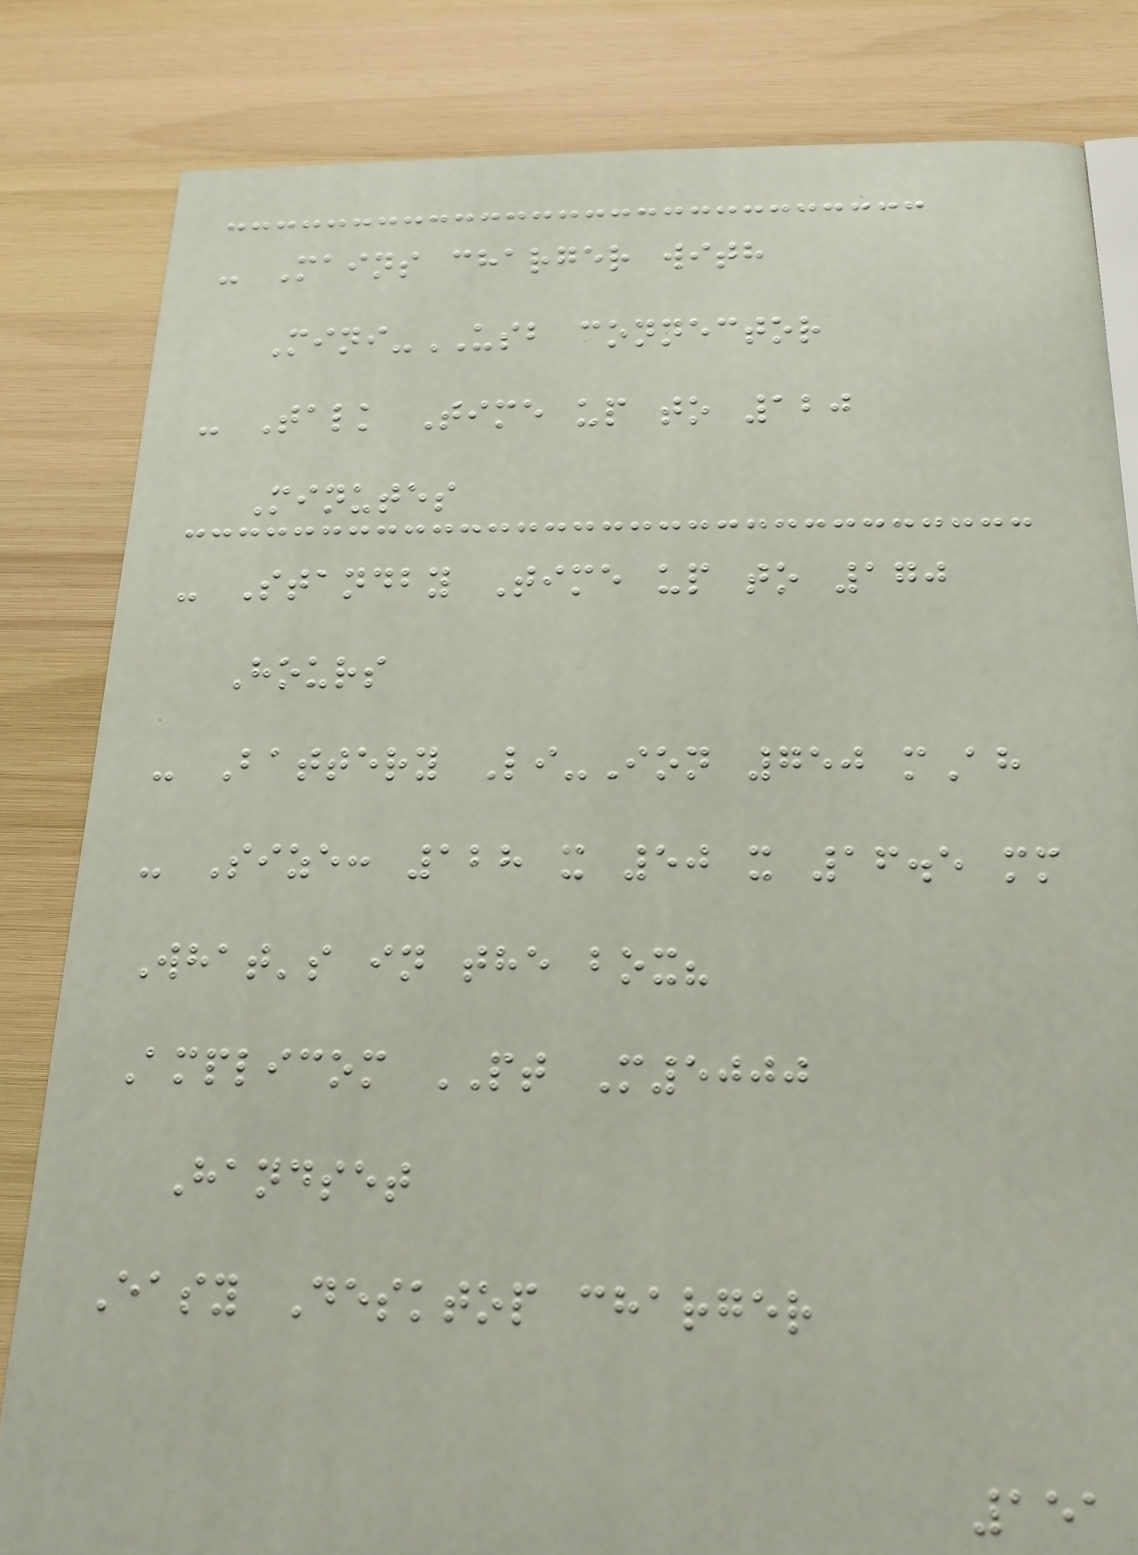- Mains charger with
Mini-USB connector
- Talk Time up to 120
Minutes
- Standby Time up to 170
Hours
- Battery Li-Ion 750 mAh
- Size: 128 x 50 x 16.5 mm
What's in the box?
Amplicom PT M5000
Handset
Easy Desktop charger
151
